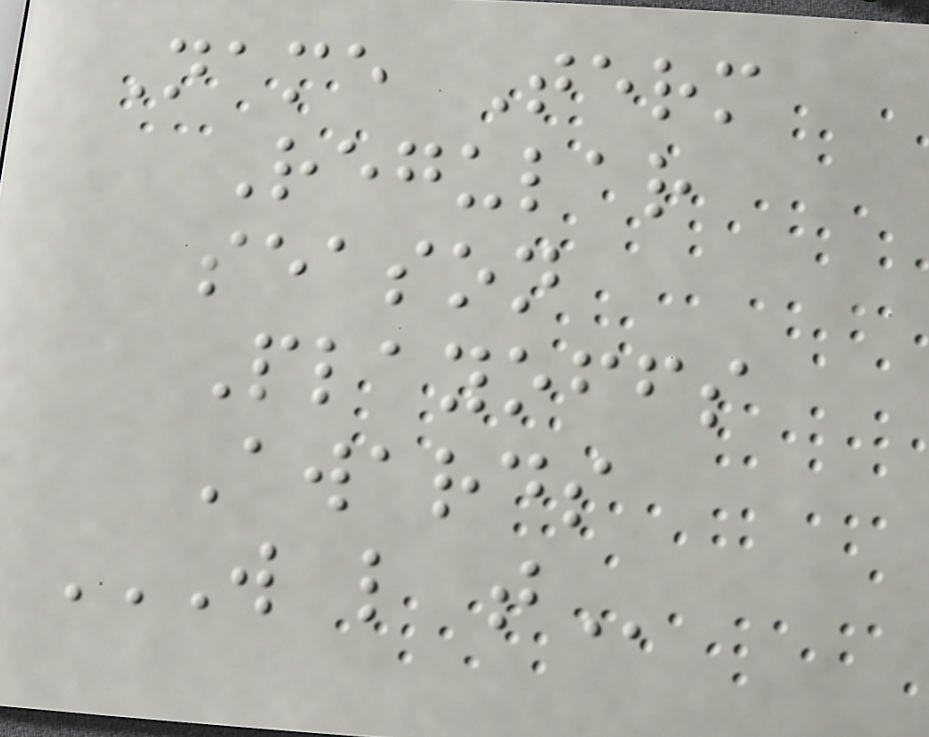Name Term
Regular
season
Playoffs
Awards
W L T
